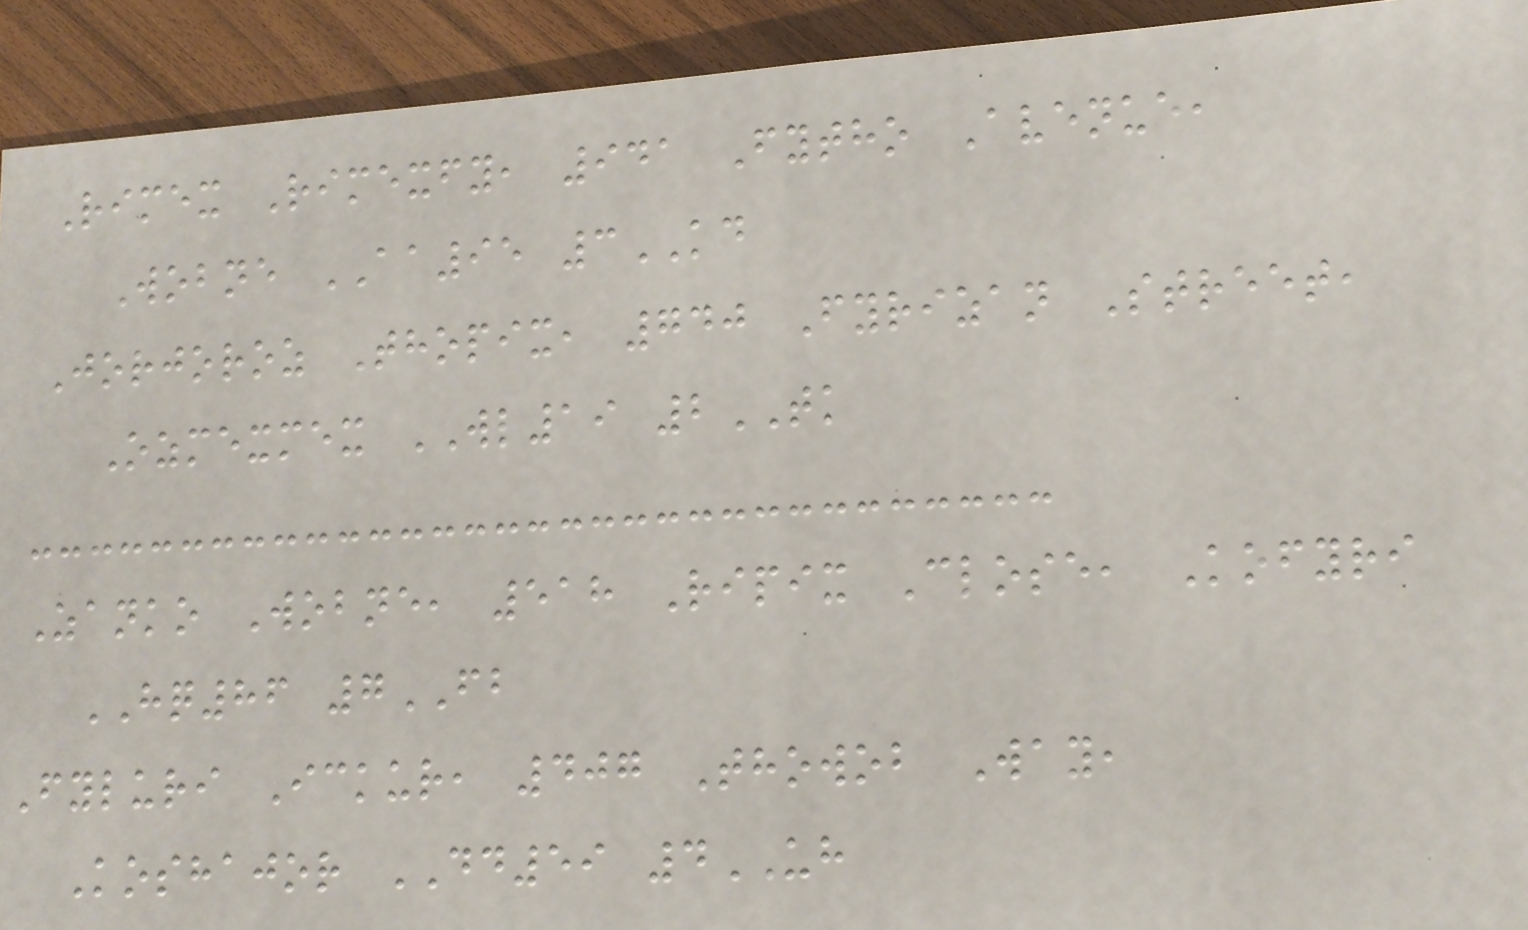Rimex Rimexfy, 941 Fytho Avenue,
Wobne AA95 3KD
Jorjoroz Thopix, 740 Fyrizan Street,
Ozmexmex WL19 2TK
Zanko Wobne, 518 Ripix Close, Kofyri
HQ86 7FB
Fyluri Ickur, 407 Thowob Way,
Koshajor DD59 4UH
